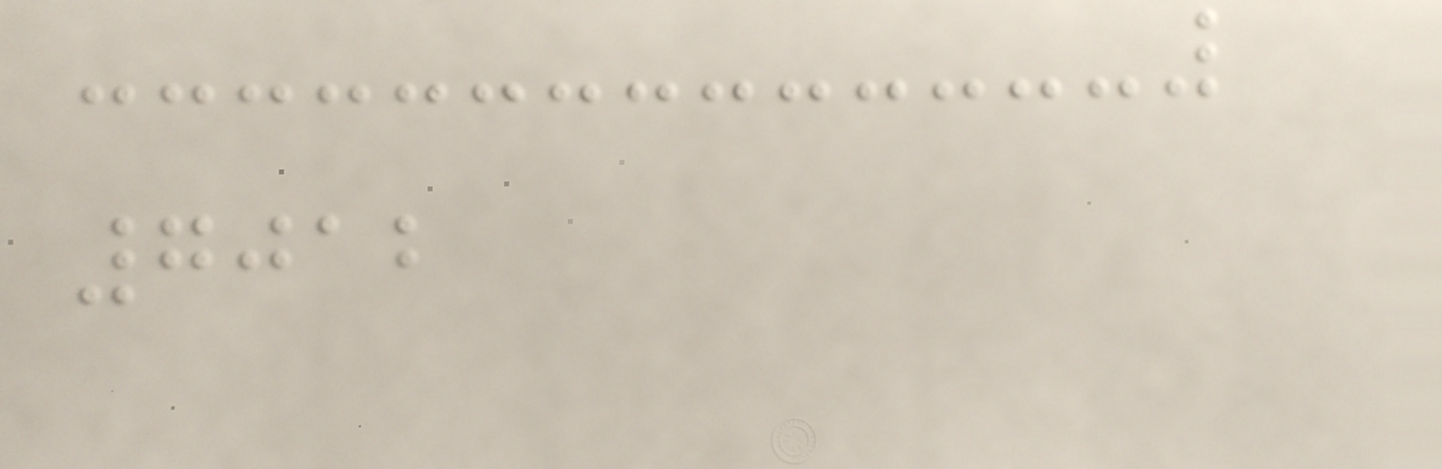7012
